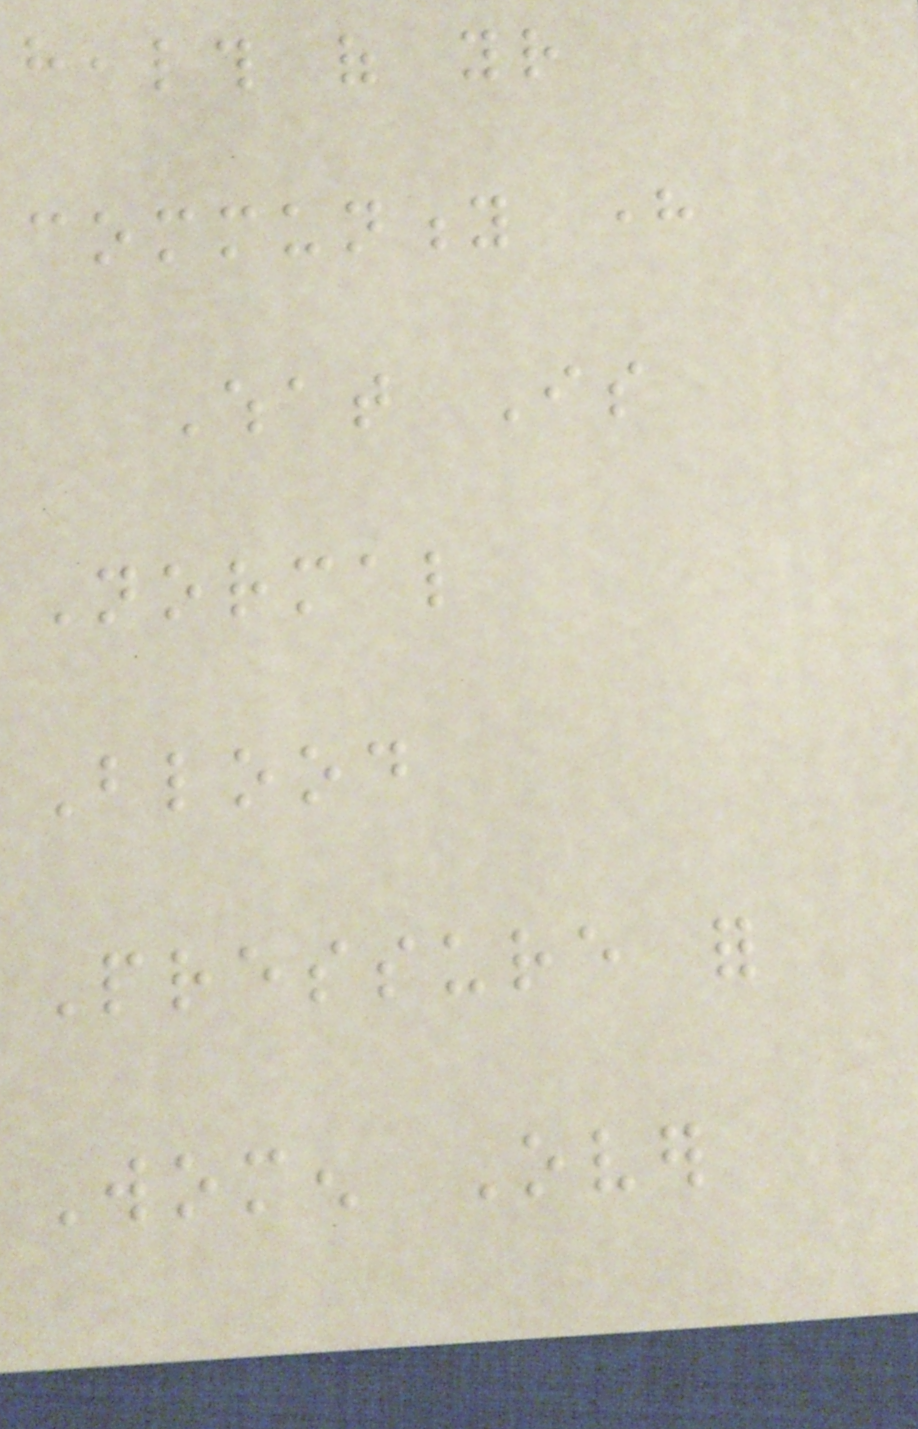health of your
community here
What Is
Normal
Blood
Pressure for
Women Over
